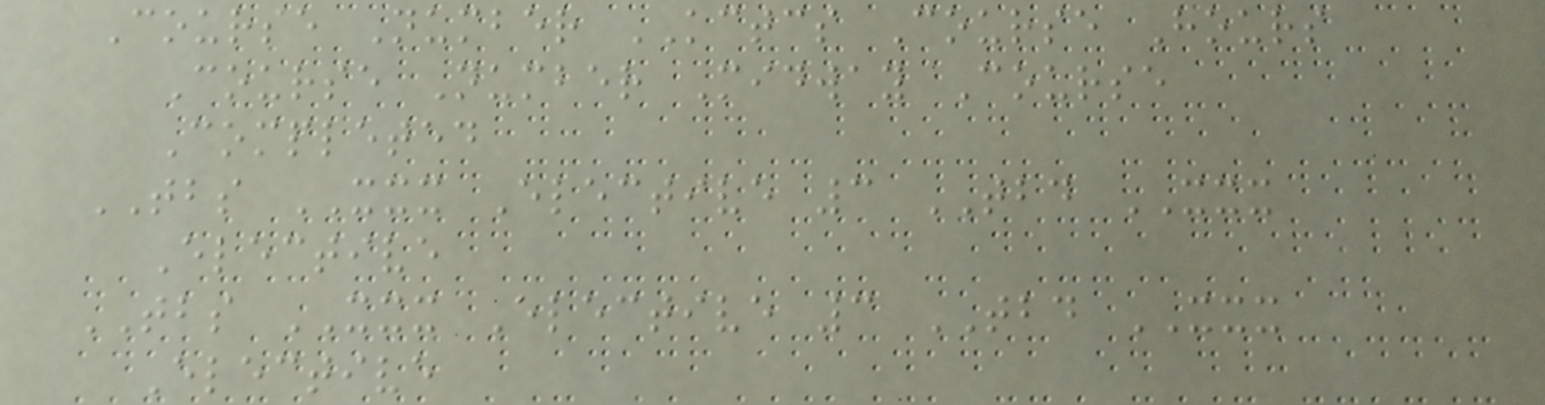Course Number KCTCS Course Hours
Course Number Midway Course
Completed
TBS XXX Elective 3 TBD XXX
Elective
TBS XXX Elective 3 TBD XXX
Elective
